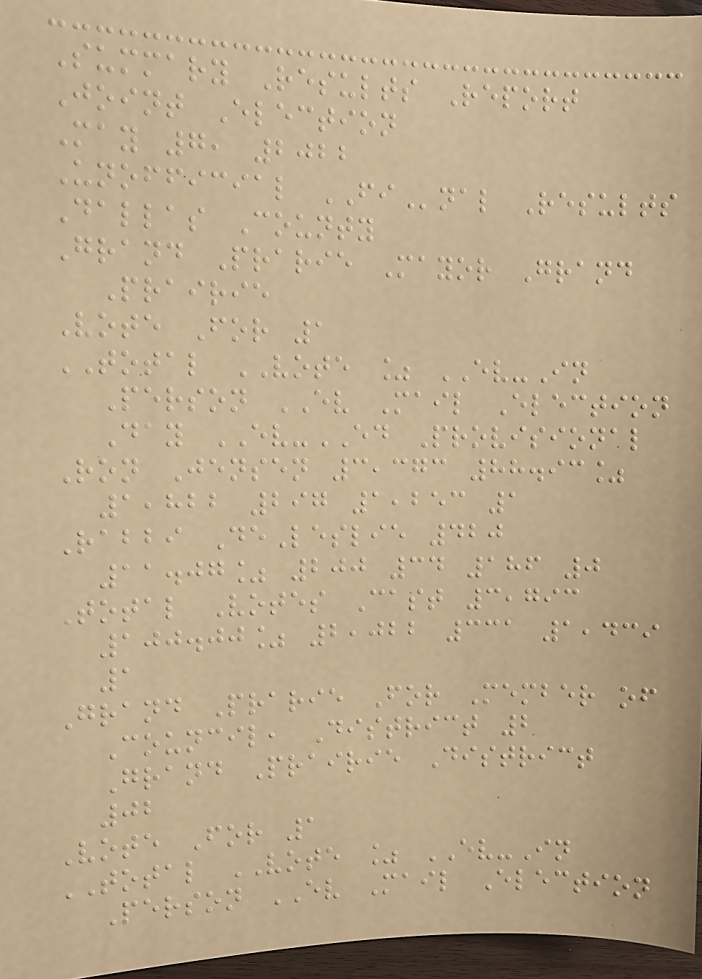Summary Results Report
Joint Election
May 7, 2022
Unofficial FInal Results
Dallas County
Grand Prarie Mayor Grand
Prairie
Vote For 1
TOTAL VOTE % EV-In
Person EV Mail Election
Day EV-ED Provisional
Ron Jensen 3,373 88.93%
1,822 297 1,253 1
Rabbi DeLeslie 420
11.07% 200 34 186 0
Total Votes Cast 3,793
100.00% 2,022 331 1,439
1
Grand Prarie For Member of
Council, District 2
Grand Prairie District
02
Vote For 1
TOTAL VOTE % EV-In
Person EV Mail Election
